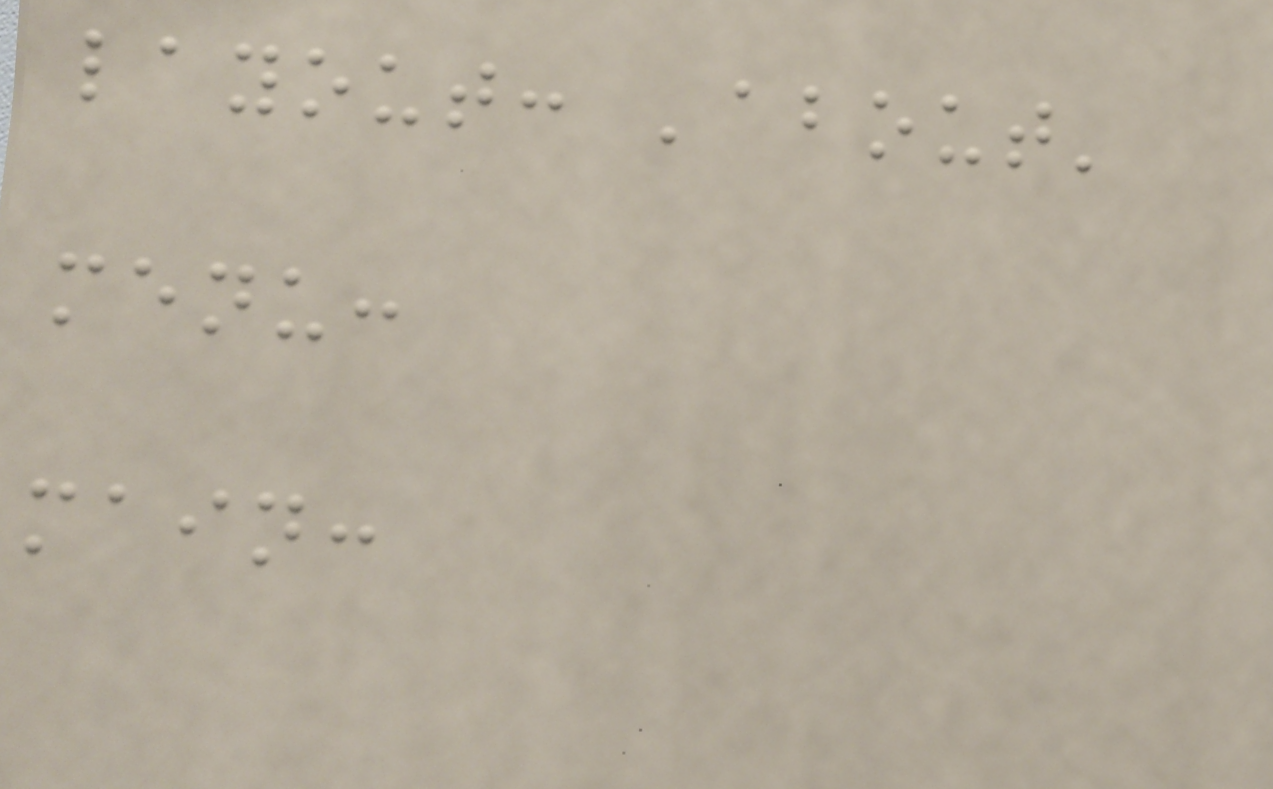layout: 'about'
menu:
main:
